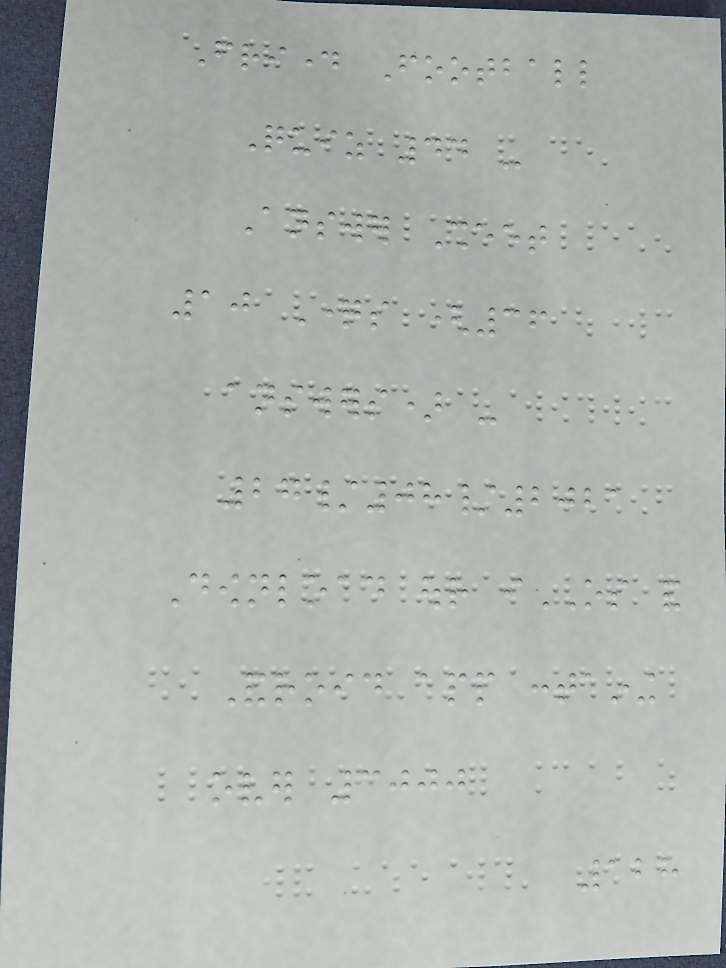Friday Football
Quiz 44 -
Answer Sheet
10 Questions (36
answers) -
27/08/2021
Download our iOS and
Android app containing
over 3000
128
